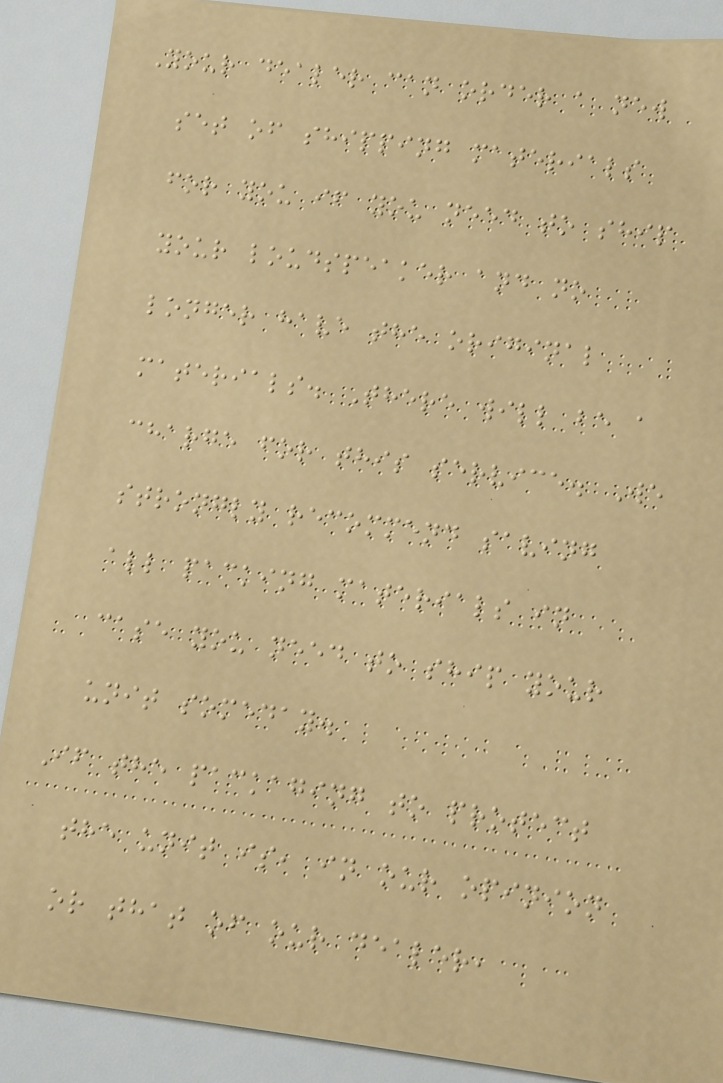Your dealer can order a new
set of shipping materials
for you if you need to ship
your loudspeaker and no
longer have the original
materials. There will be a
charge for this service. We
strongly recommend saving
all packing materials in
case you need to ship your
unit someday.
If the packaging to protect
the unit is, in our opinion
or that of our dealer,
